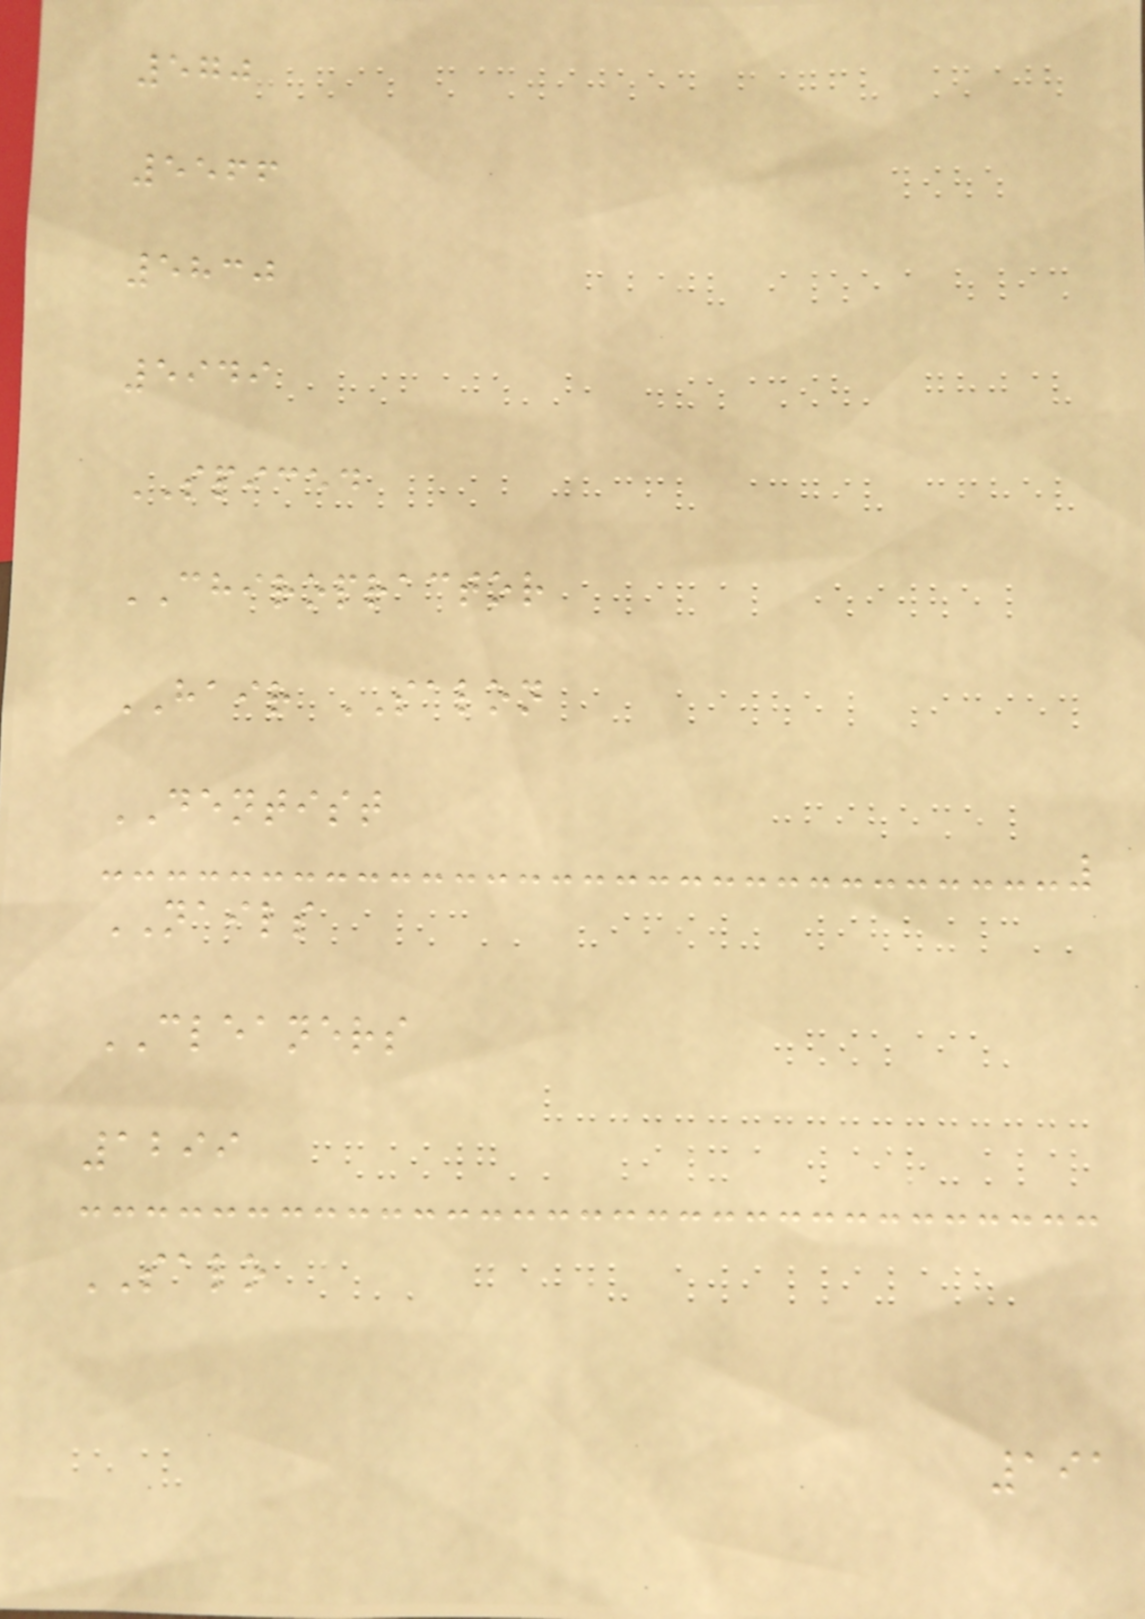570
5566
5830
5949
SPICED
CHIROPRACTOR
HAIR SALON
DENTIST
NAILS
CLEANERS
1299
SALO
191
